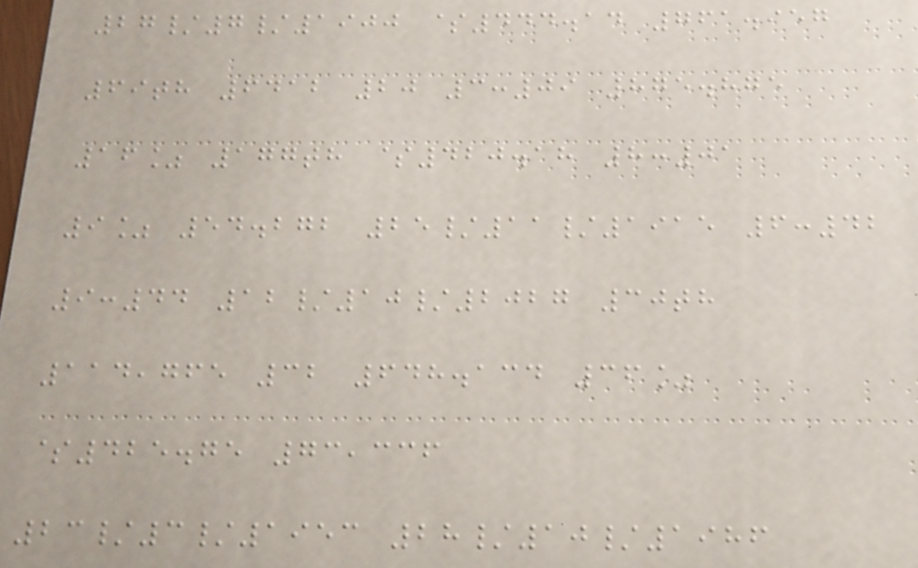27/7/1900 $444.14 761.957
69th 6412 20 3:09 875.875
16% 177th $420.18 8:01
9% 54.272 25/11/1915 6:42
9:44 12/10/2027 30th
114,765 32 648.134 36%
$425.75 73,336
23/3/1953 28/10/1986
